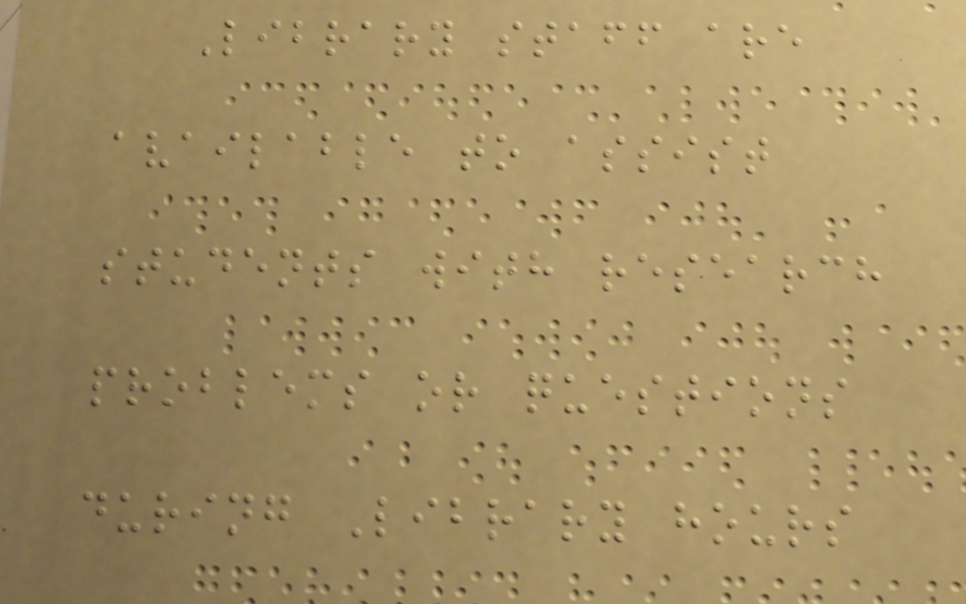Library staff are
available to assist
students with research
problems or questions
during Library hours
